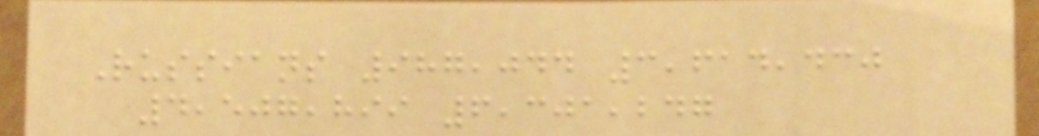Russians 987,044 3,614,430
4,507,899 6,301,247
